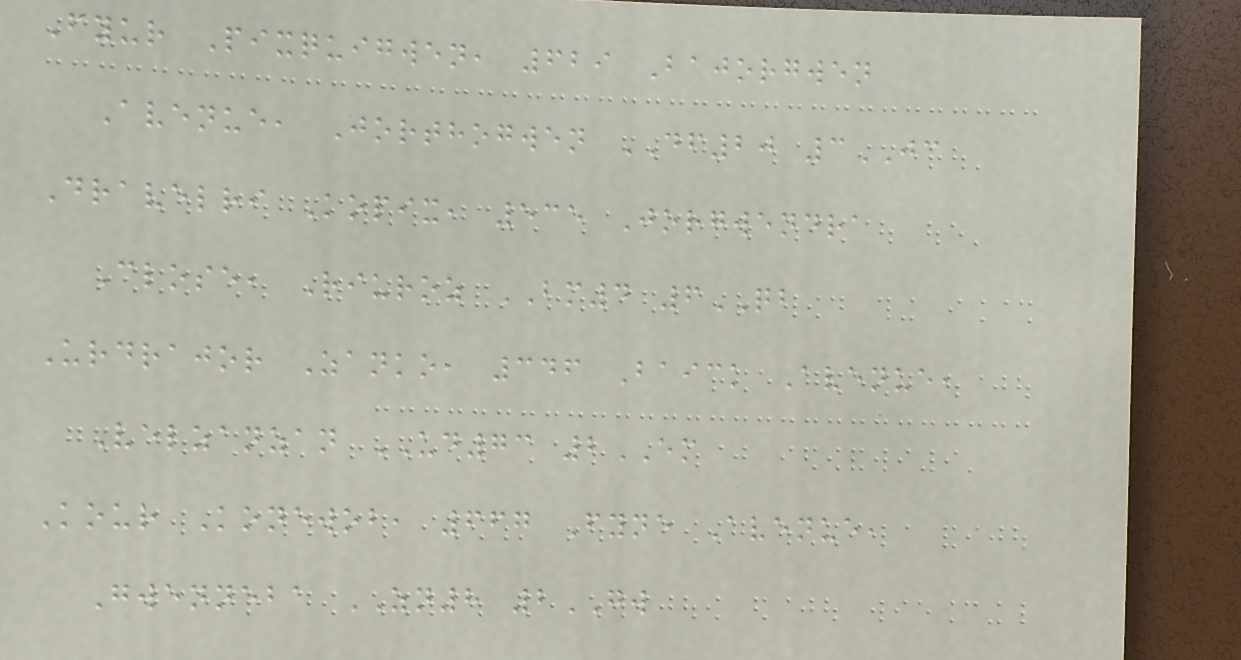Fyur Pixquigwen, 629 Bajorgwen
Avenue, Jorthogwen DF20 3JC
Dravelri Kopix, 535 Jorgwendra
Close, Riuroz BM4 6QB
Urdrajor Zanko, 346 Baick Avenue,
Velzanzan UD73 2EM
Kour Konewob, 667 Fyne Avenue,
Gwenneba ZN8 2GW
